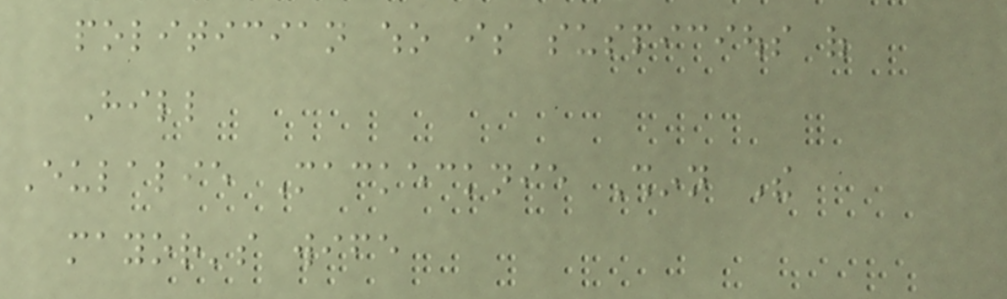politician who is suspicious of
Hill
Eulalie Mackecknie Shinn The
mayor's wife
